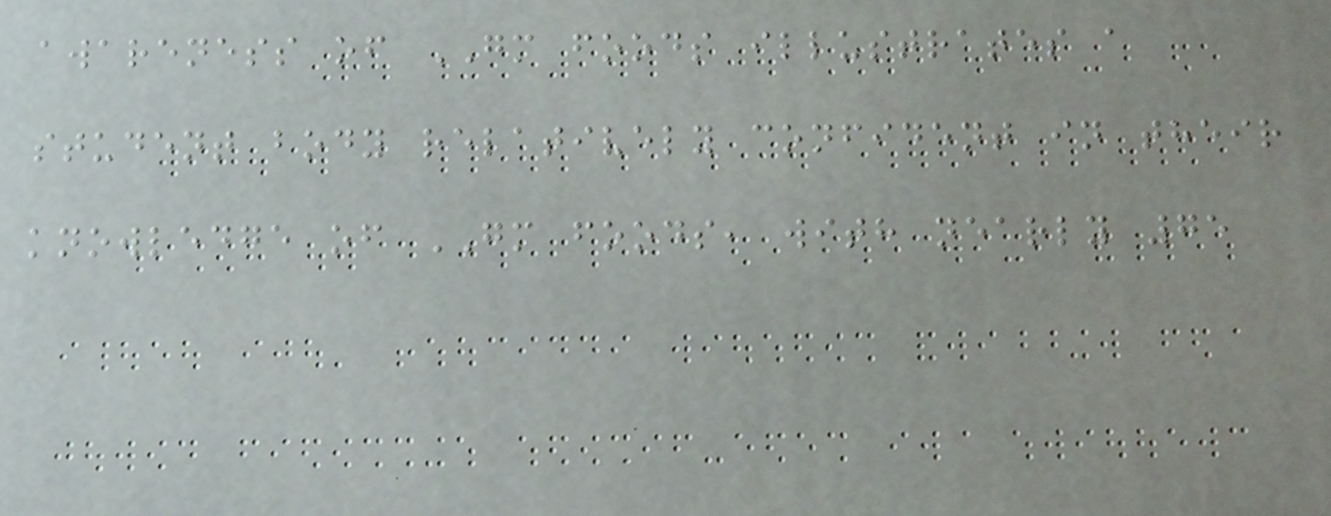awareness of GM foods illustrates a
student body relatively confident in their
knowledge of GM foods, with nearly 75
